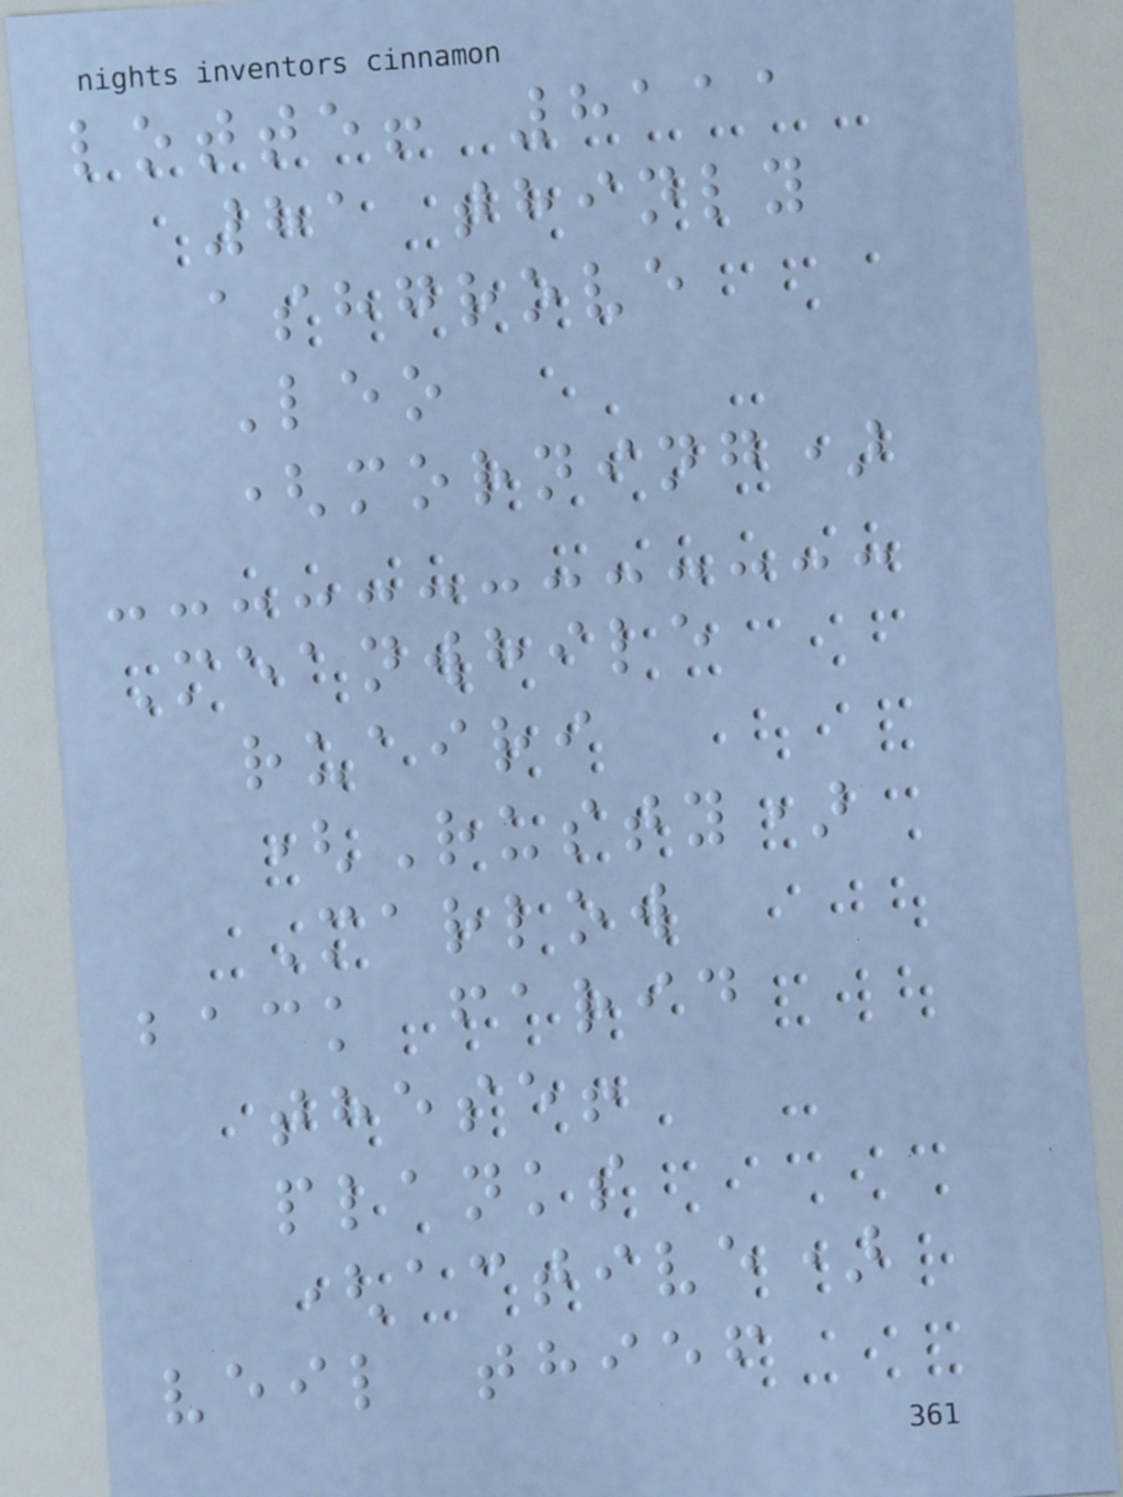lotte! 8111
81 thinly
ashgrove
Leo
(morning)
Meanwhile
ruairi
(Rusty)
Marlow
back farid
these!
planks
(active)
veil thief
